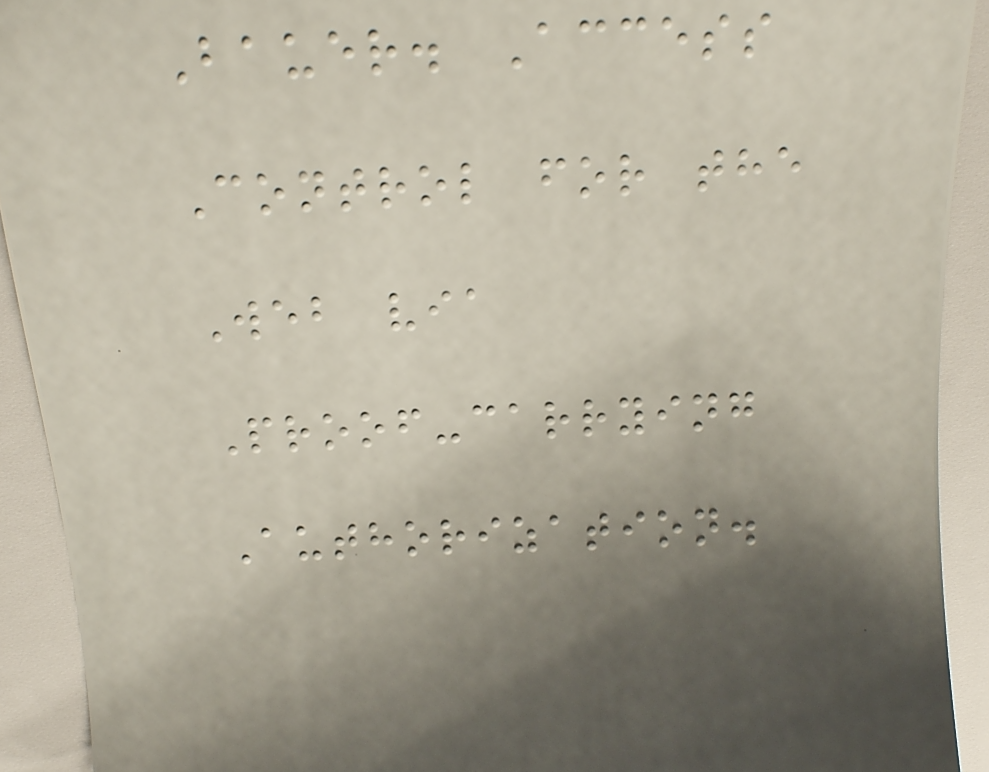Bauer. Access
Control for the
Web via
Proof-carrying
Authorization.
